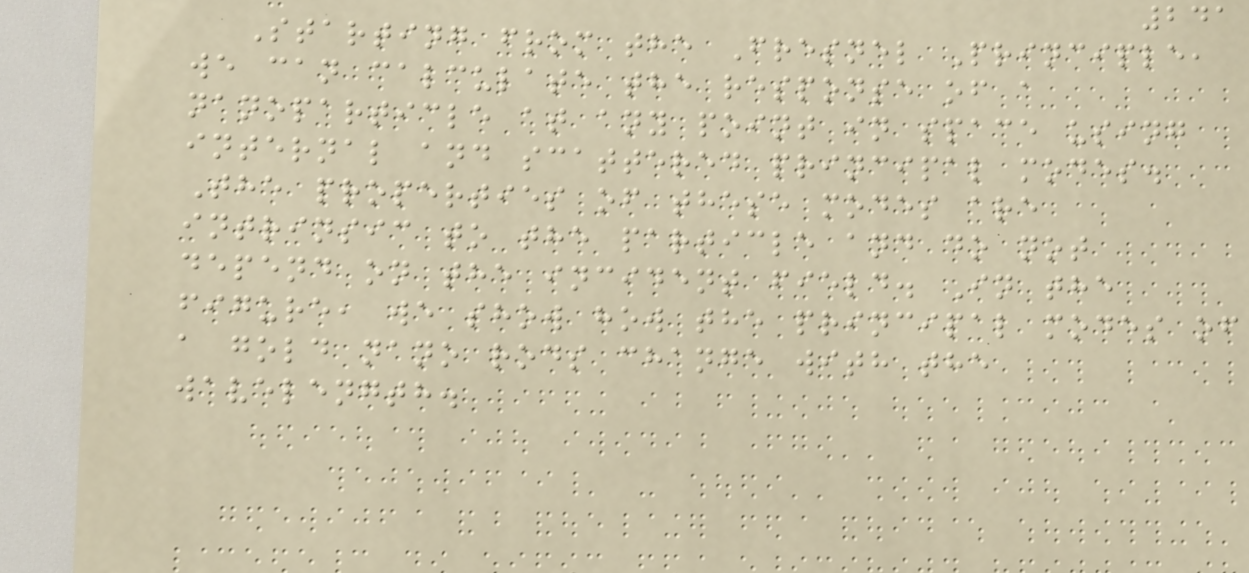241
Starting from the Fresnel Principle,
we can calculate the response of a
nanoparticle at any point in space using
internal and scattered principal modes.
The properties of these modes are
intrinsic to the particle and do not
depend on the incident field. In the
figure, we show how the principal modes of
a gold nano rods change with the
wavelength.
